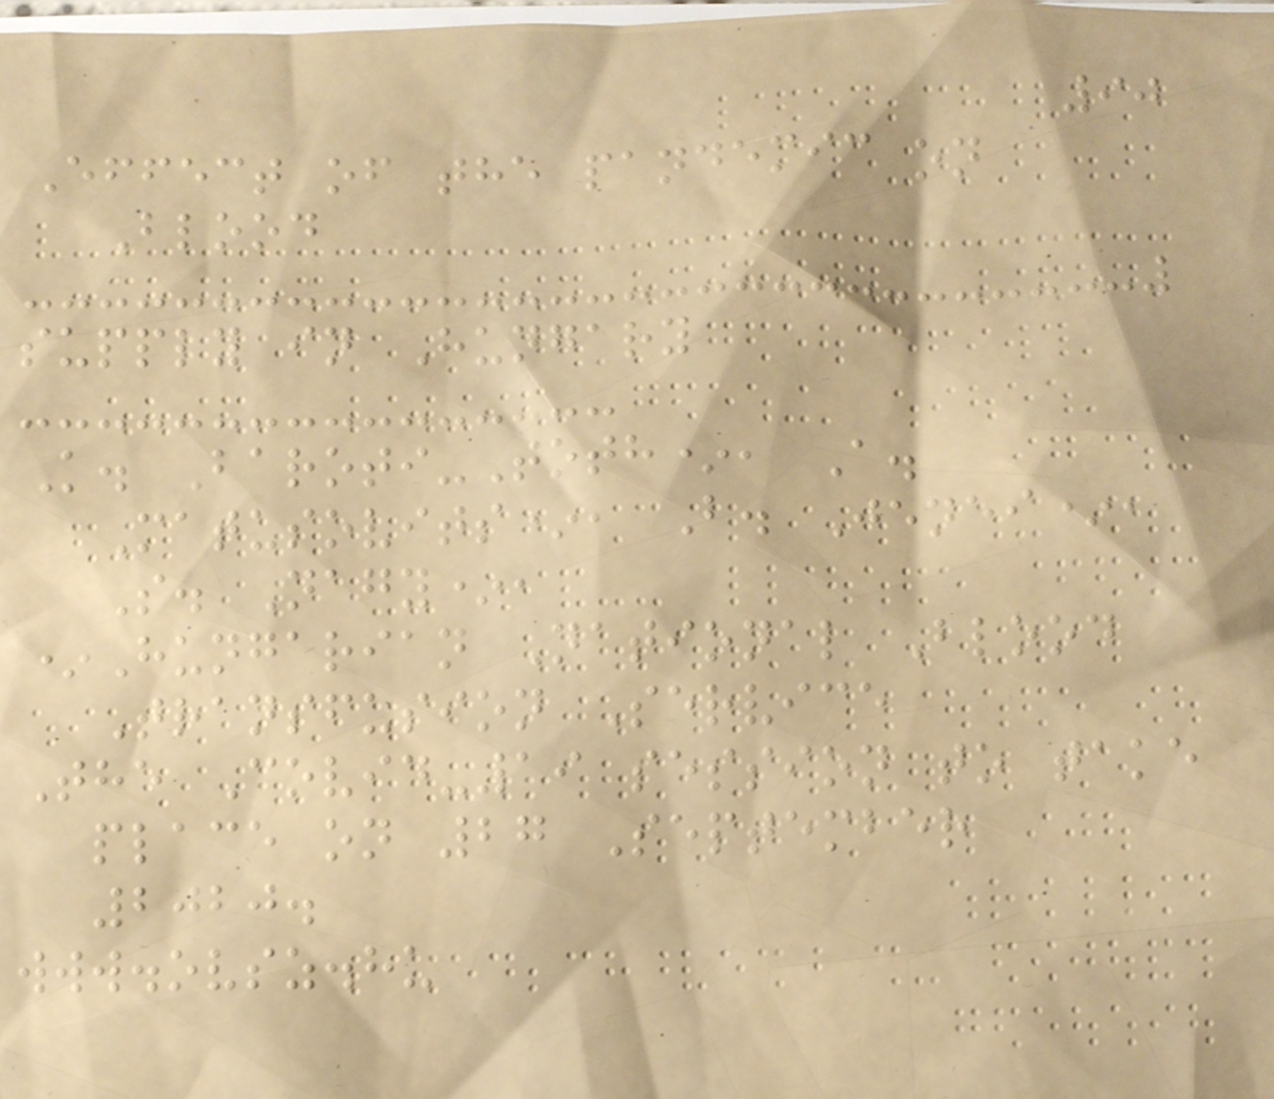90
Effect of the pandemic on
Blood
supply in Hungary
K. Baroti-Toth*, A.
Matusovits*, B. Jenei*,
S. Nagy*,
*Hungarian National Blood
Transfusion Service
The Covid-19 session to take
place on 27 September
2020.
www.ovsz.hu
